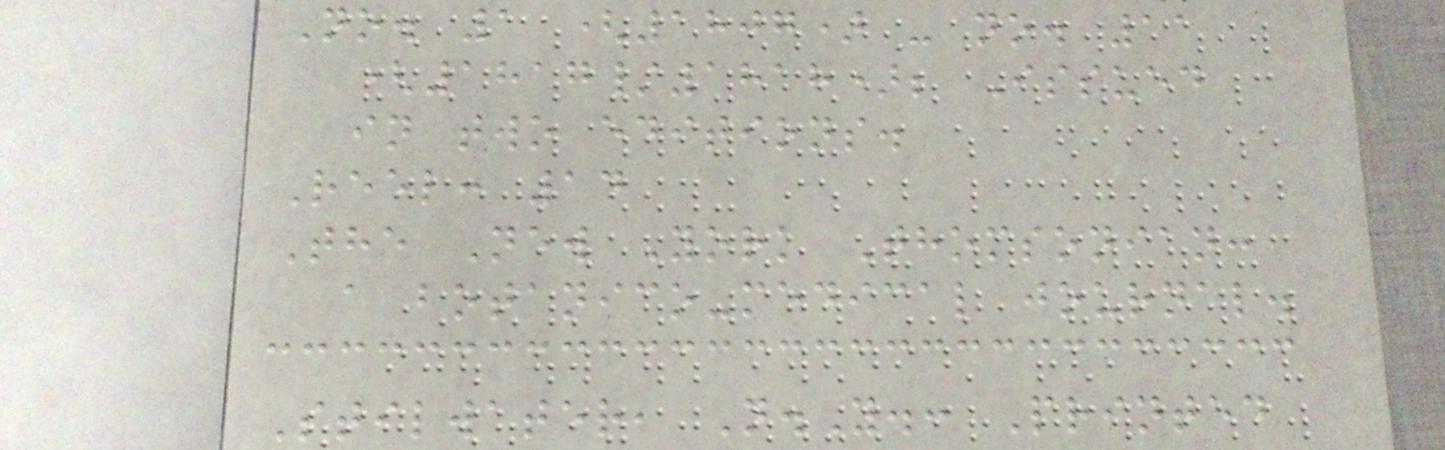No. 1 (1807) - no. 11
(1817/1818); Issued
in two editions.
Reel: 14
The New York Thomsonian:
a botanico-medical journal.
Stilwater, N.Y.: Printed
